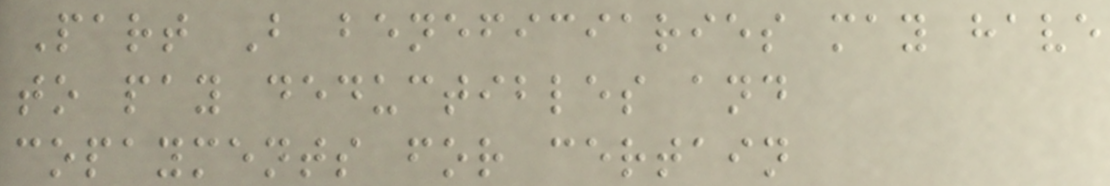Part B beneficiaries may have
to pay deductibles and
copayments for certain
